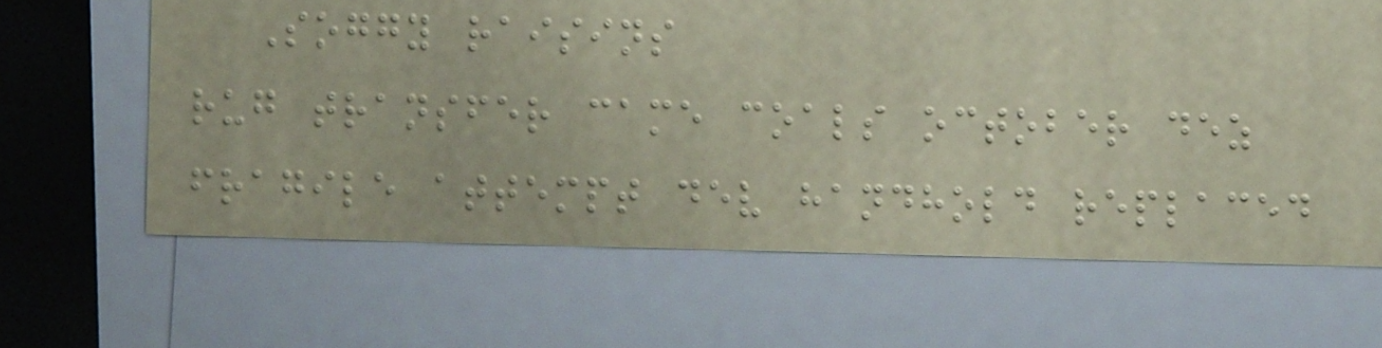Soggy raisins
rug transfer came coals october dez
fragile attempt dev handhold replaced
